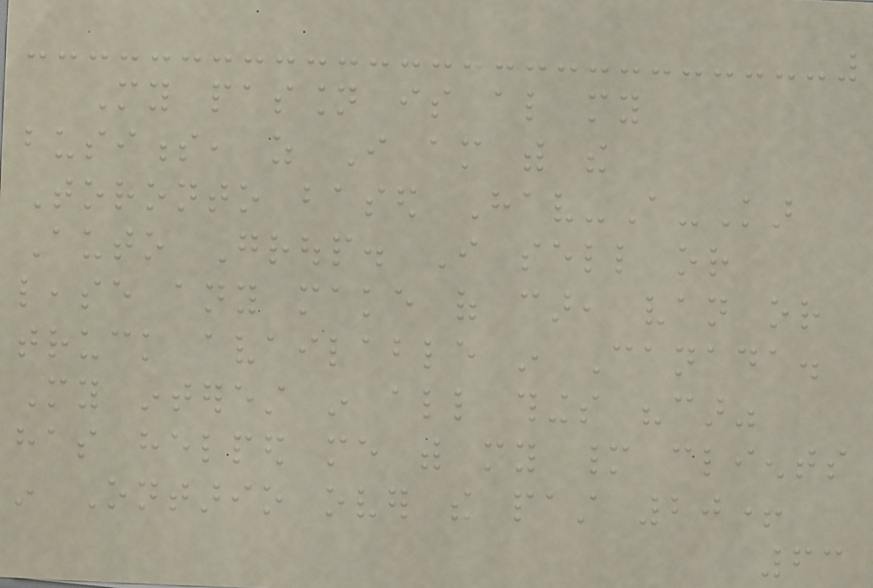My passion is also my
business, as I am with the
Toronto based Hav-A-Kar
Auto Group. I sell or
lease any make of car, van or
truck available in Canada.
My interest in all things "car"
has helped me with my many clients
in Ontario over the past 20+
63
